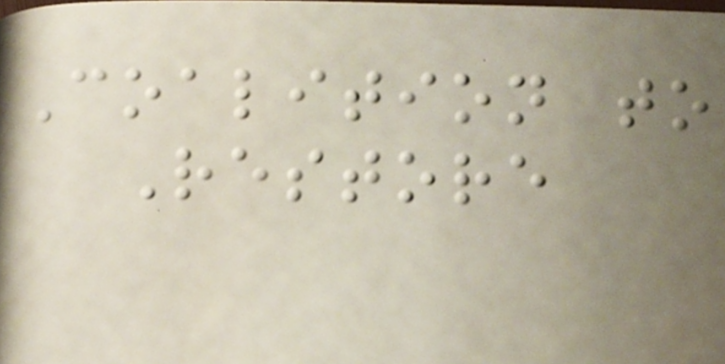Coalition to
Restore
